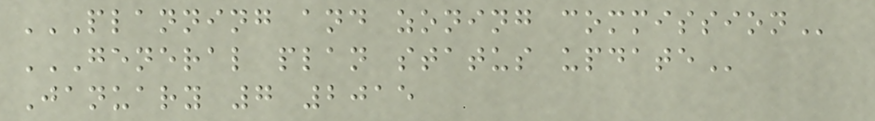PLANNING AND ZONING COMMISSION
GENERAL PLAN STATUS UPDATE
January 7 2015
